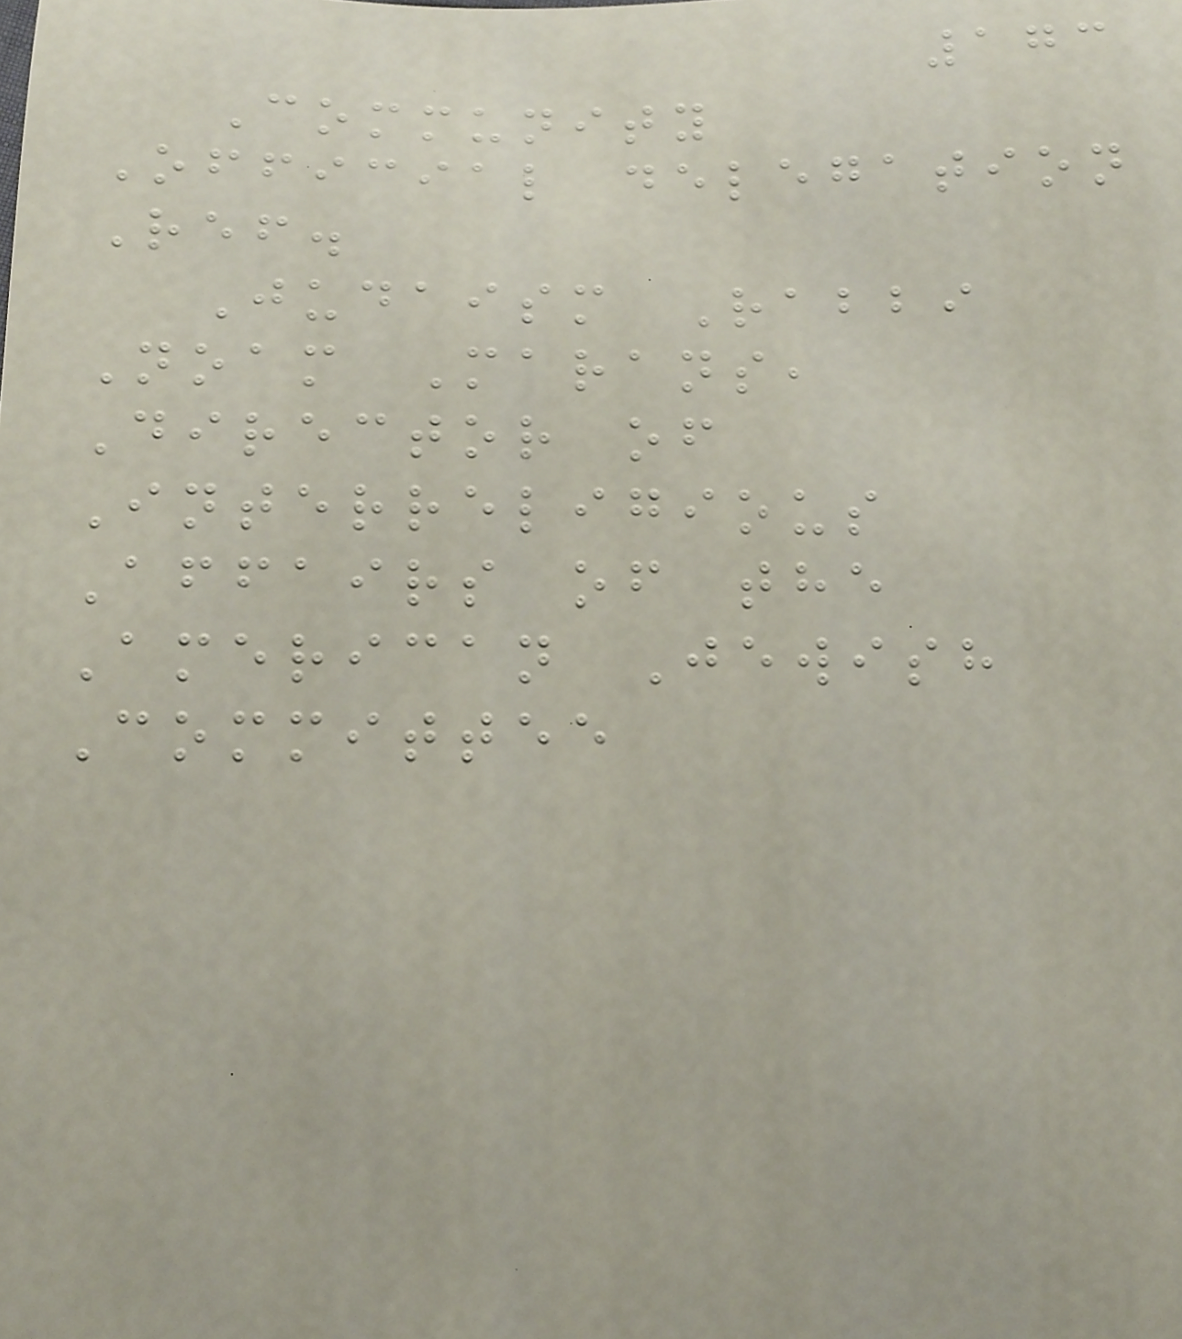173
Community
Official delegation
Ref.
Judaism Rabbi
Noam Marans,
Director of
Interreligious
Affairs of the
American Jewish
Committee
